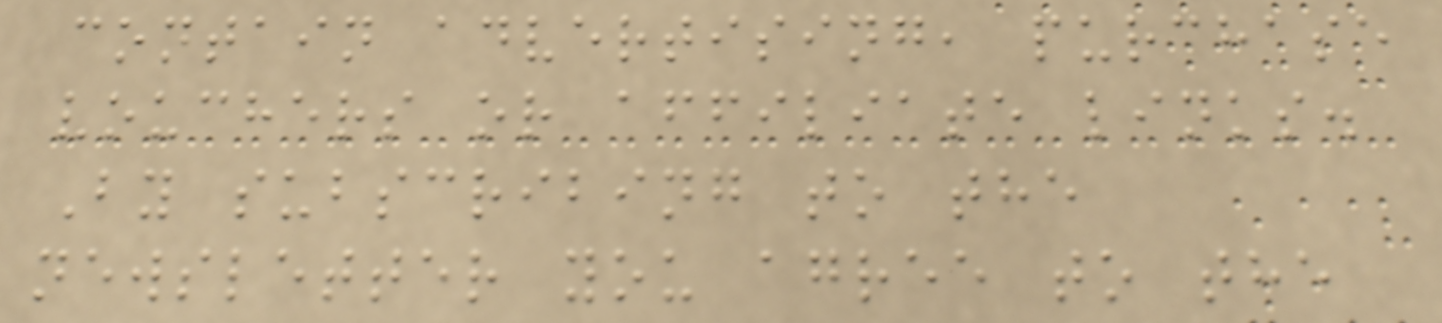contain advertising, purchase
vouchers or affiliate links.
By subscribing to the
newsletter you agree to the
